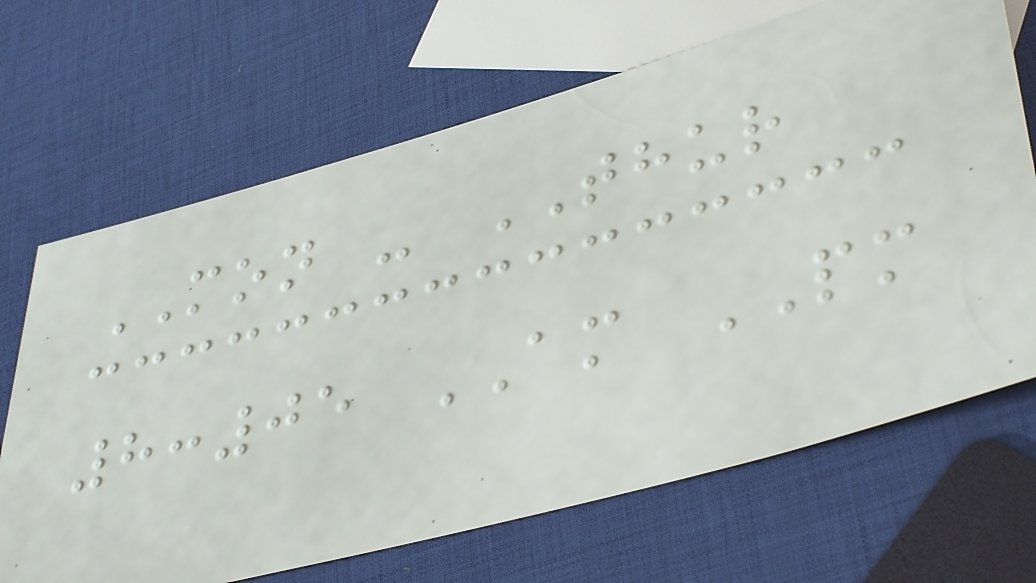MON - THUR
8:05 AM PM
